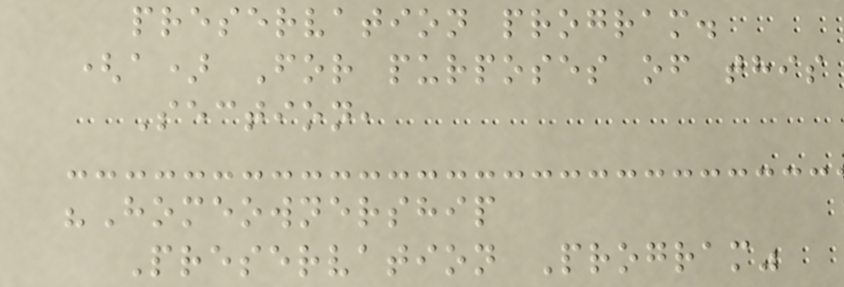preservation program.
(a) For purposes of this
Section,
"Homeownership
Preservation Program"
